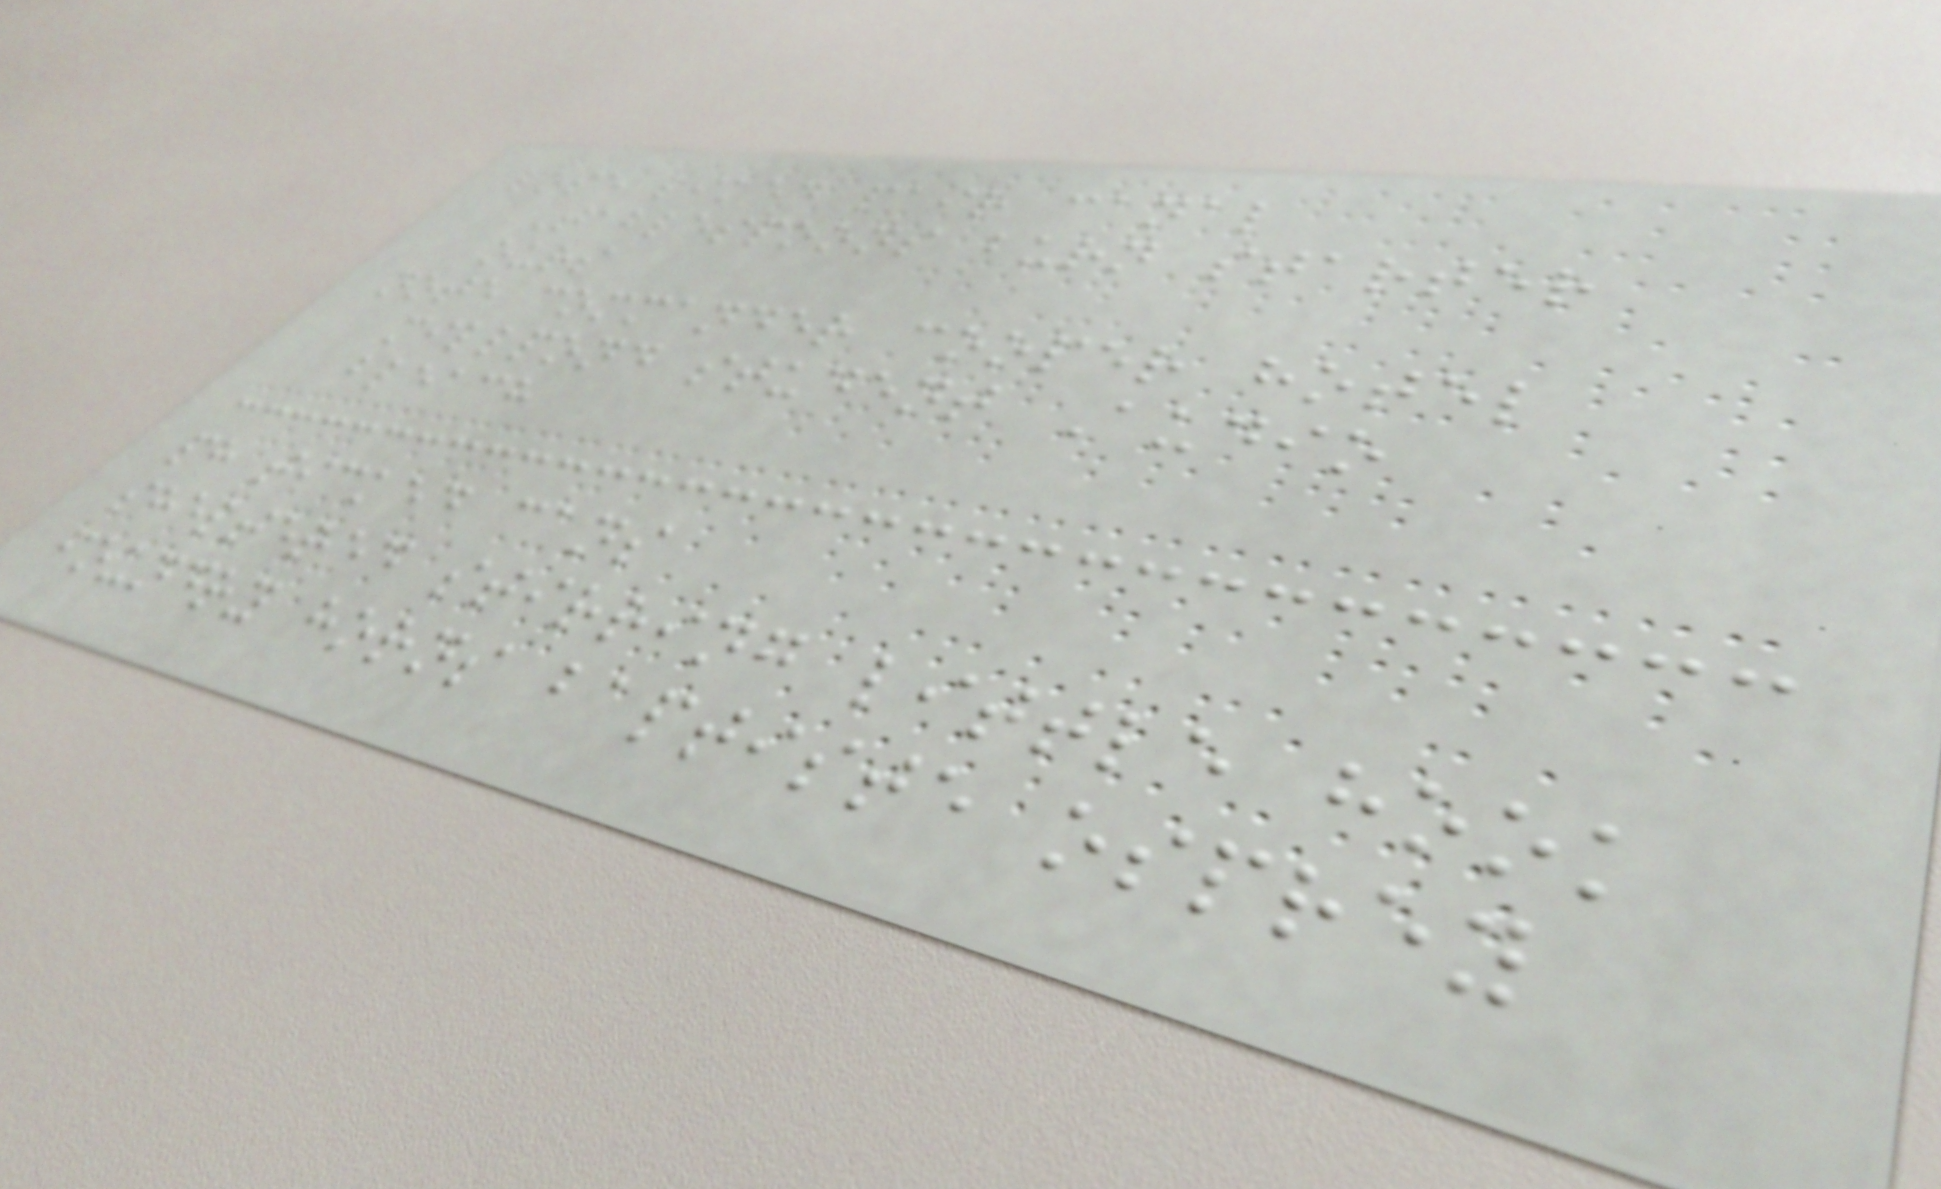lose liked pair canal
Tablespoons burn starter
ours
note commander cooper hotel
millpond student Audio
bleach
ph ticked cans
sheltered stirring little hook
foundry horns baptiste osprey
